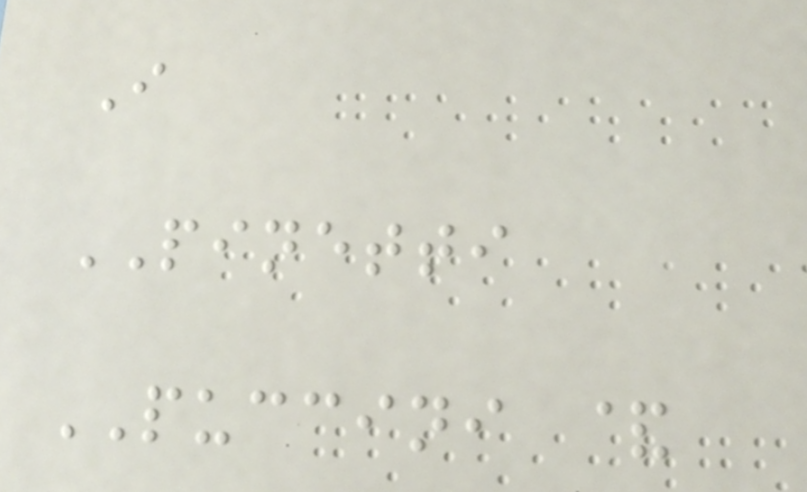I
PINETTI
PUCCINI &
